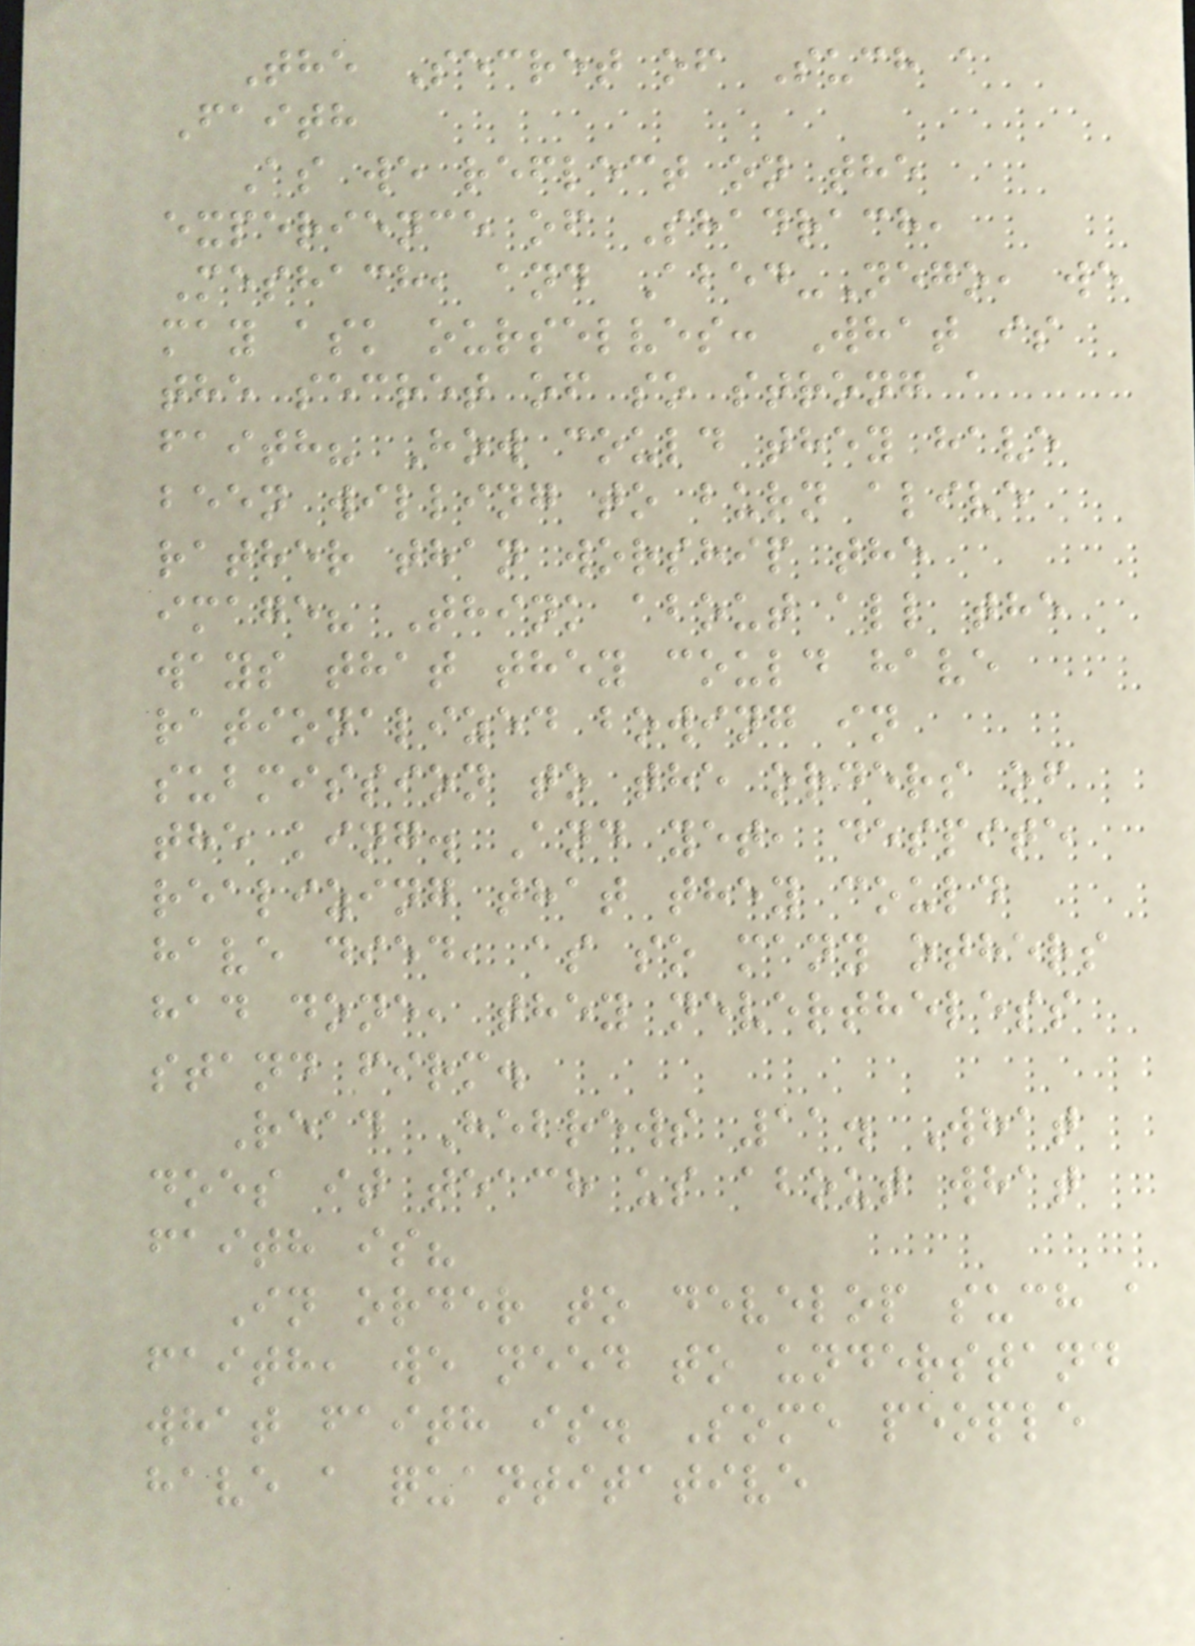The Secret of Such a
Faith
As we reflect on the
experience of Shadrach,
Meshach, and Abed-Nego, we
may ask ourselves: What is
the secret of so strong a
faith? How could they have
been willing to burn alive
rather than worship the
image? Think about all the
ways that they could have
rationalized bowing in
submission to the orders of
the king. And yet, despite
realizing that they could
have died, as so many others
had done, they nevertheless
stand firm.
Read Hebrews 11. What
does it teach us about what
faith is?
In order to develop such a
faith, we need to understand
what faith is. Some people
have a quantitative
